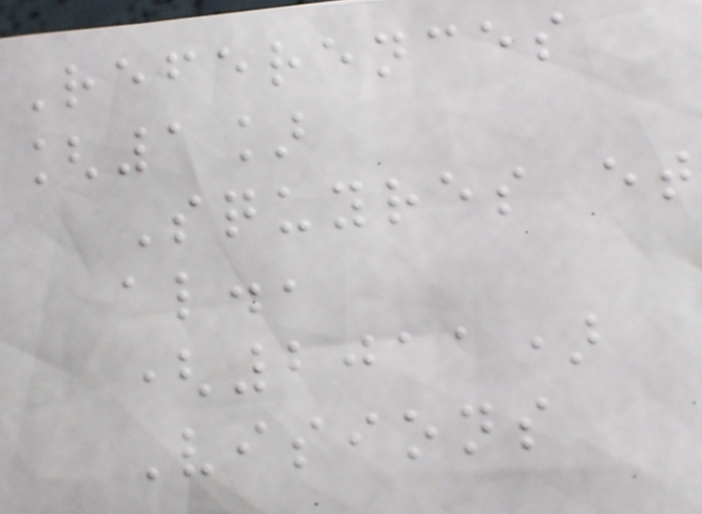References
[1]
Squyres et
al.,
(2011)
Visions
